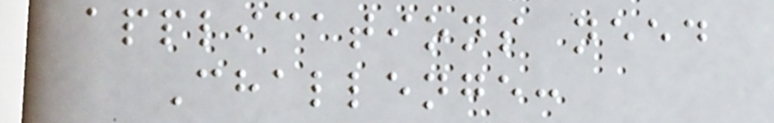applications need
Challenge:
